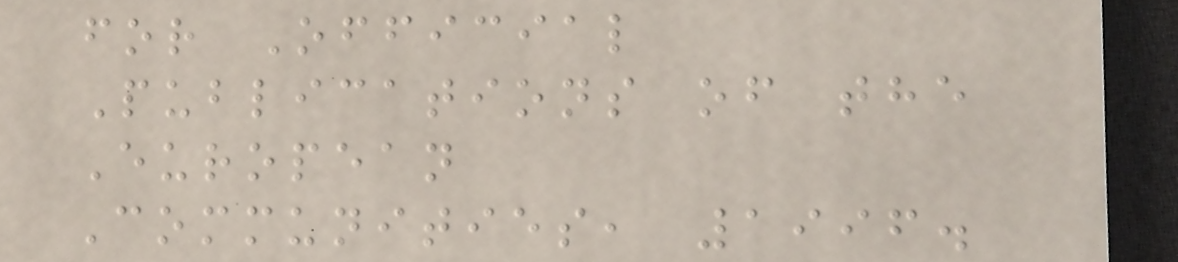for Official
Publications of the
European
Communities, 1996.
